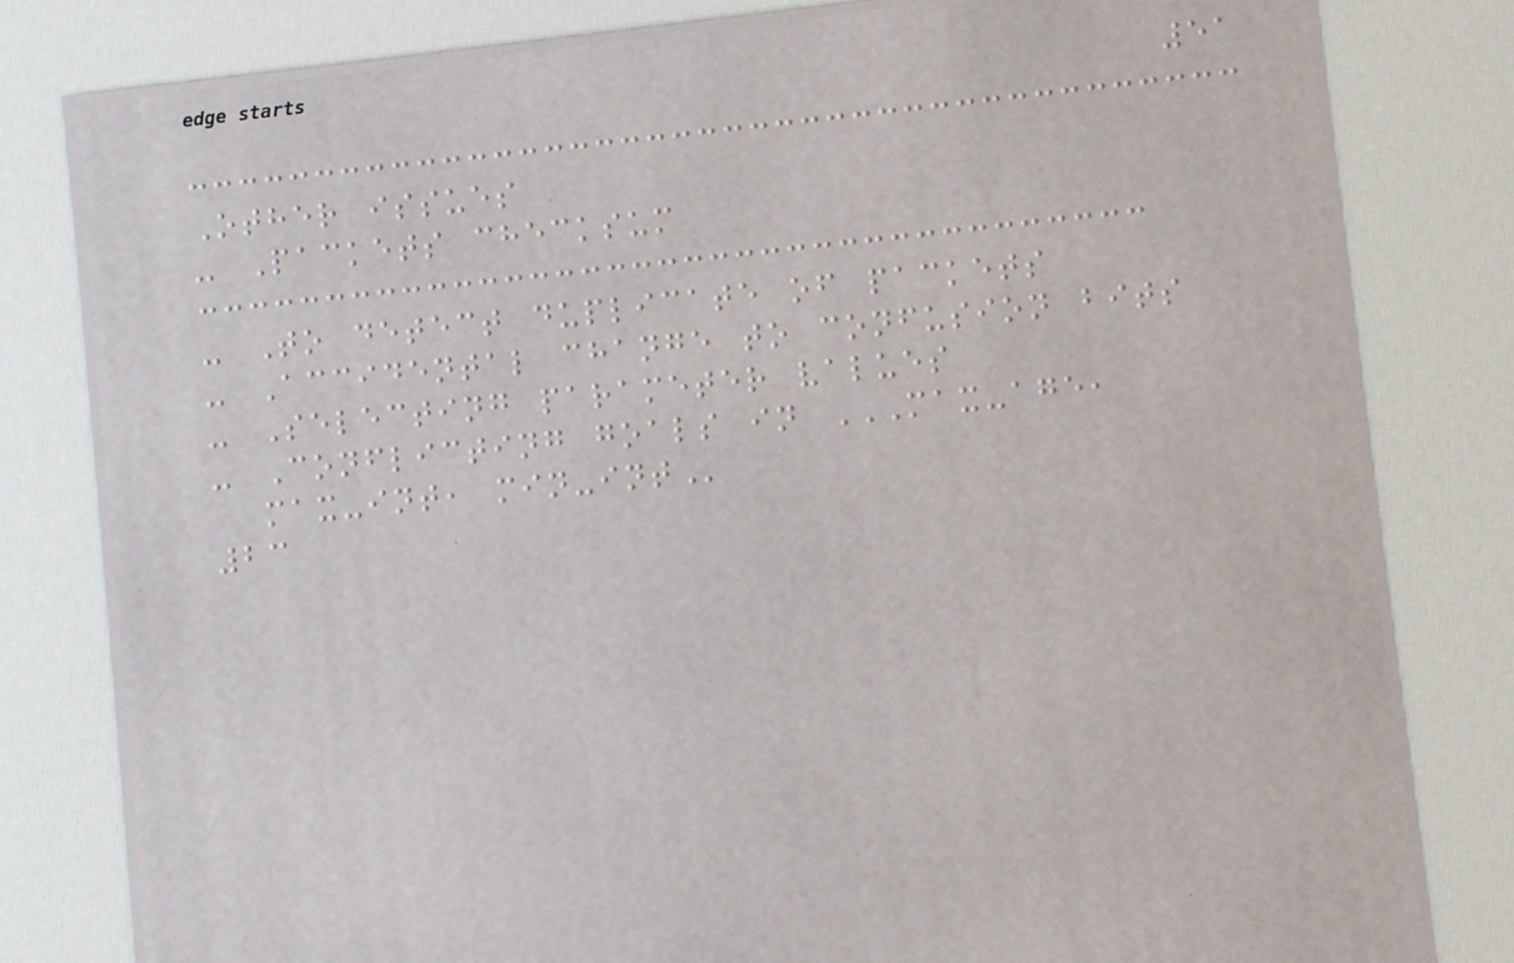51
Other issues
- Packets checksum
- To detect duplicate of packets
- Accidental change to confusion bits
- Selecting parameter values
- Conflicting goals in MAX-AGE,
MAX-INT, MIN-INT
23
